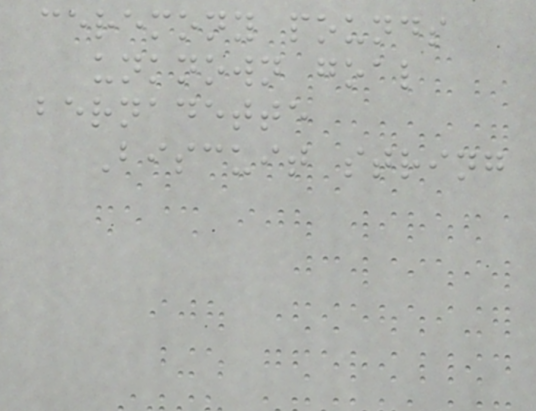ceremony pounds
unknown goal
bernadette
Biscuit string
